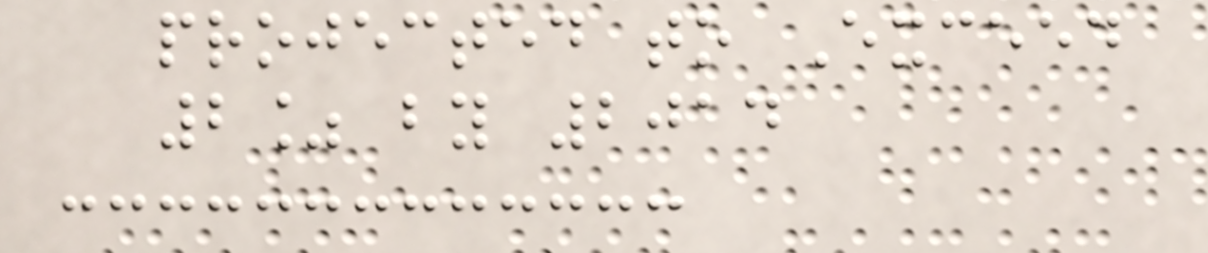projected to Exceed
2% by 2014
